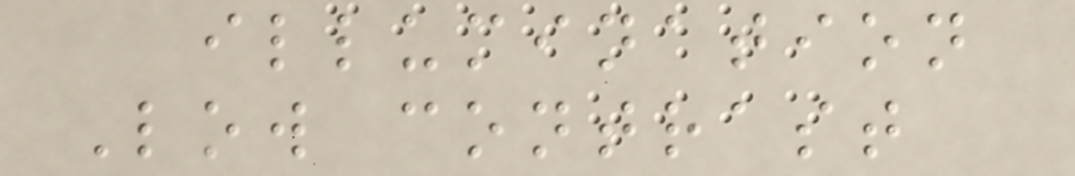illumination
Low contrast
